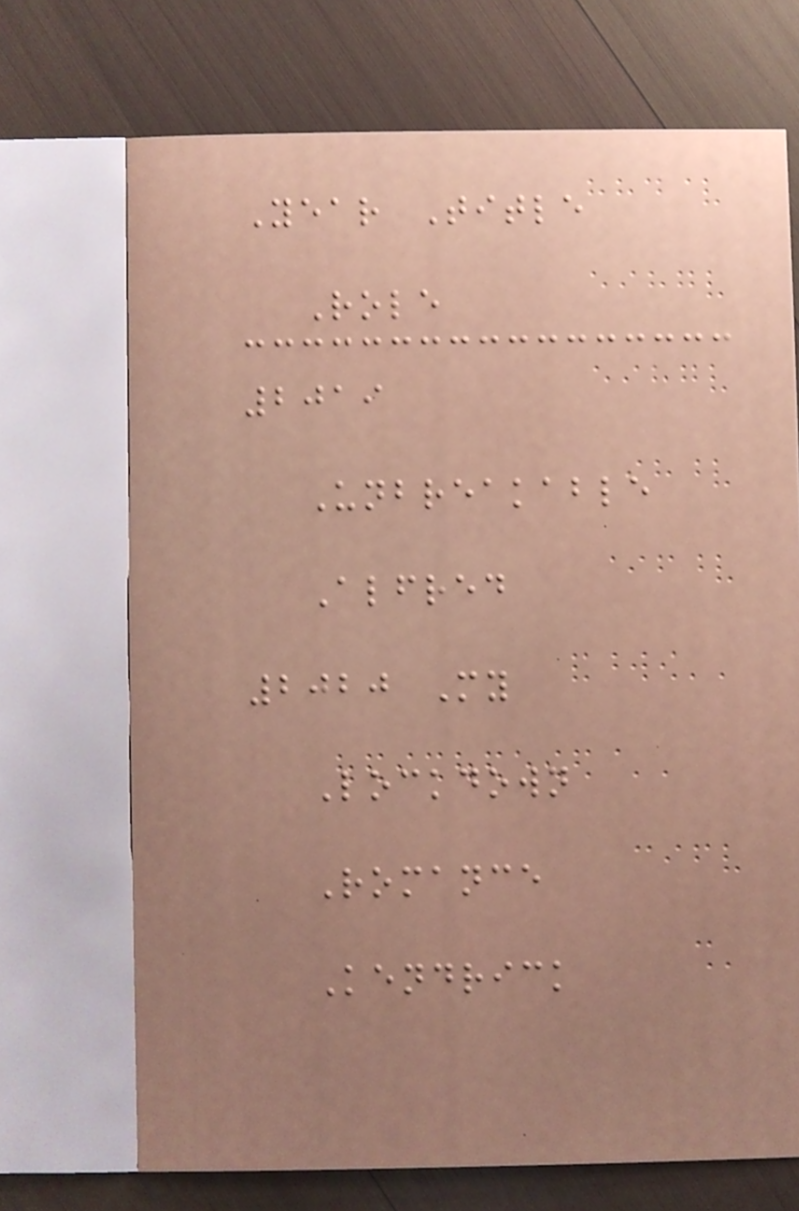Year Title
Role
2019
Unbreakable
Alfred
2020 My
Lockdown
Romance
Kendrick
